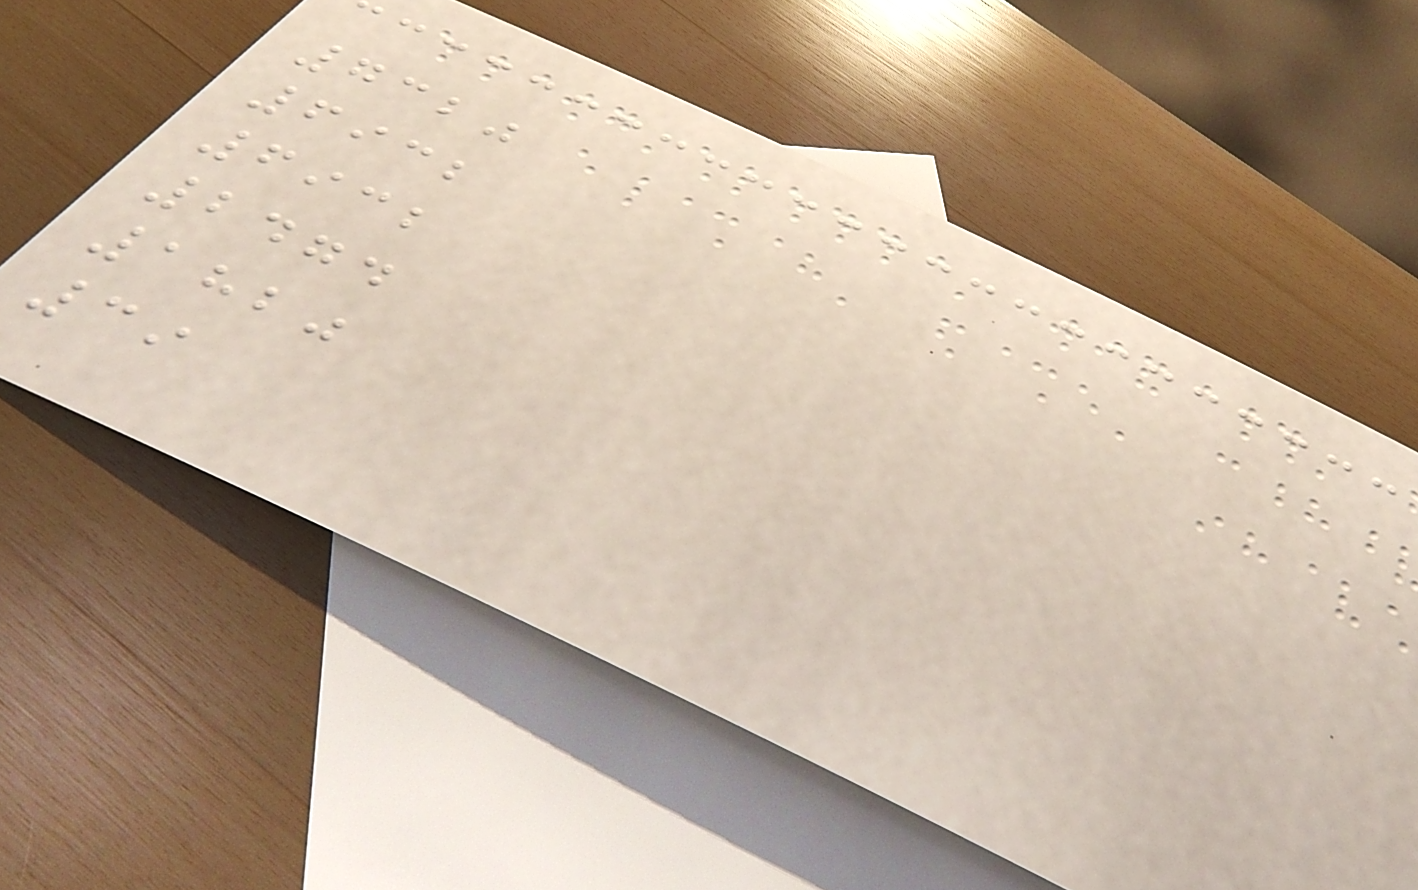7320
6932
6932
2474
1820
39
